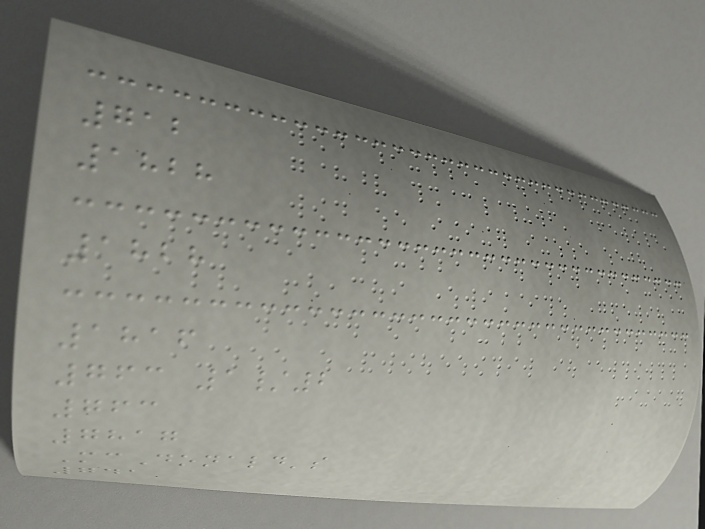712
1828
1828
1816
763 1/2
763
7817
McDonald's
741
